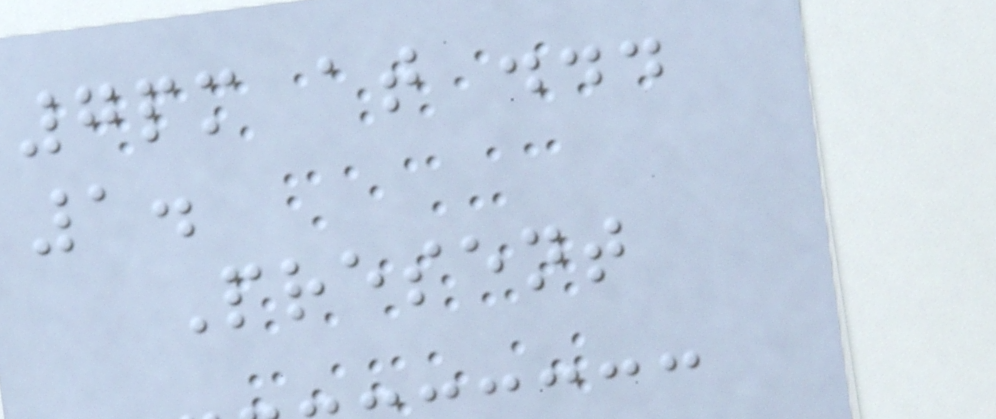7pm at ...
1.
Present
